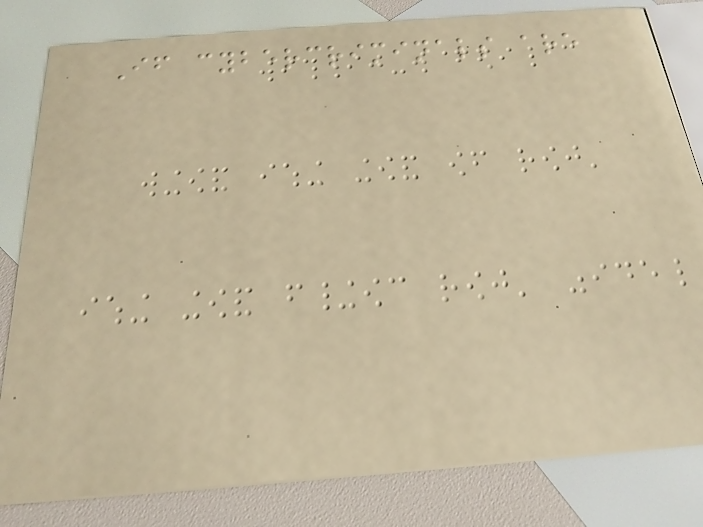If cybercriminals are
